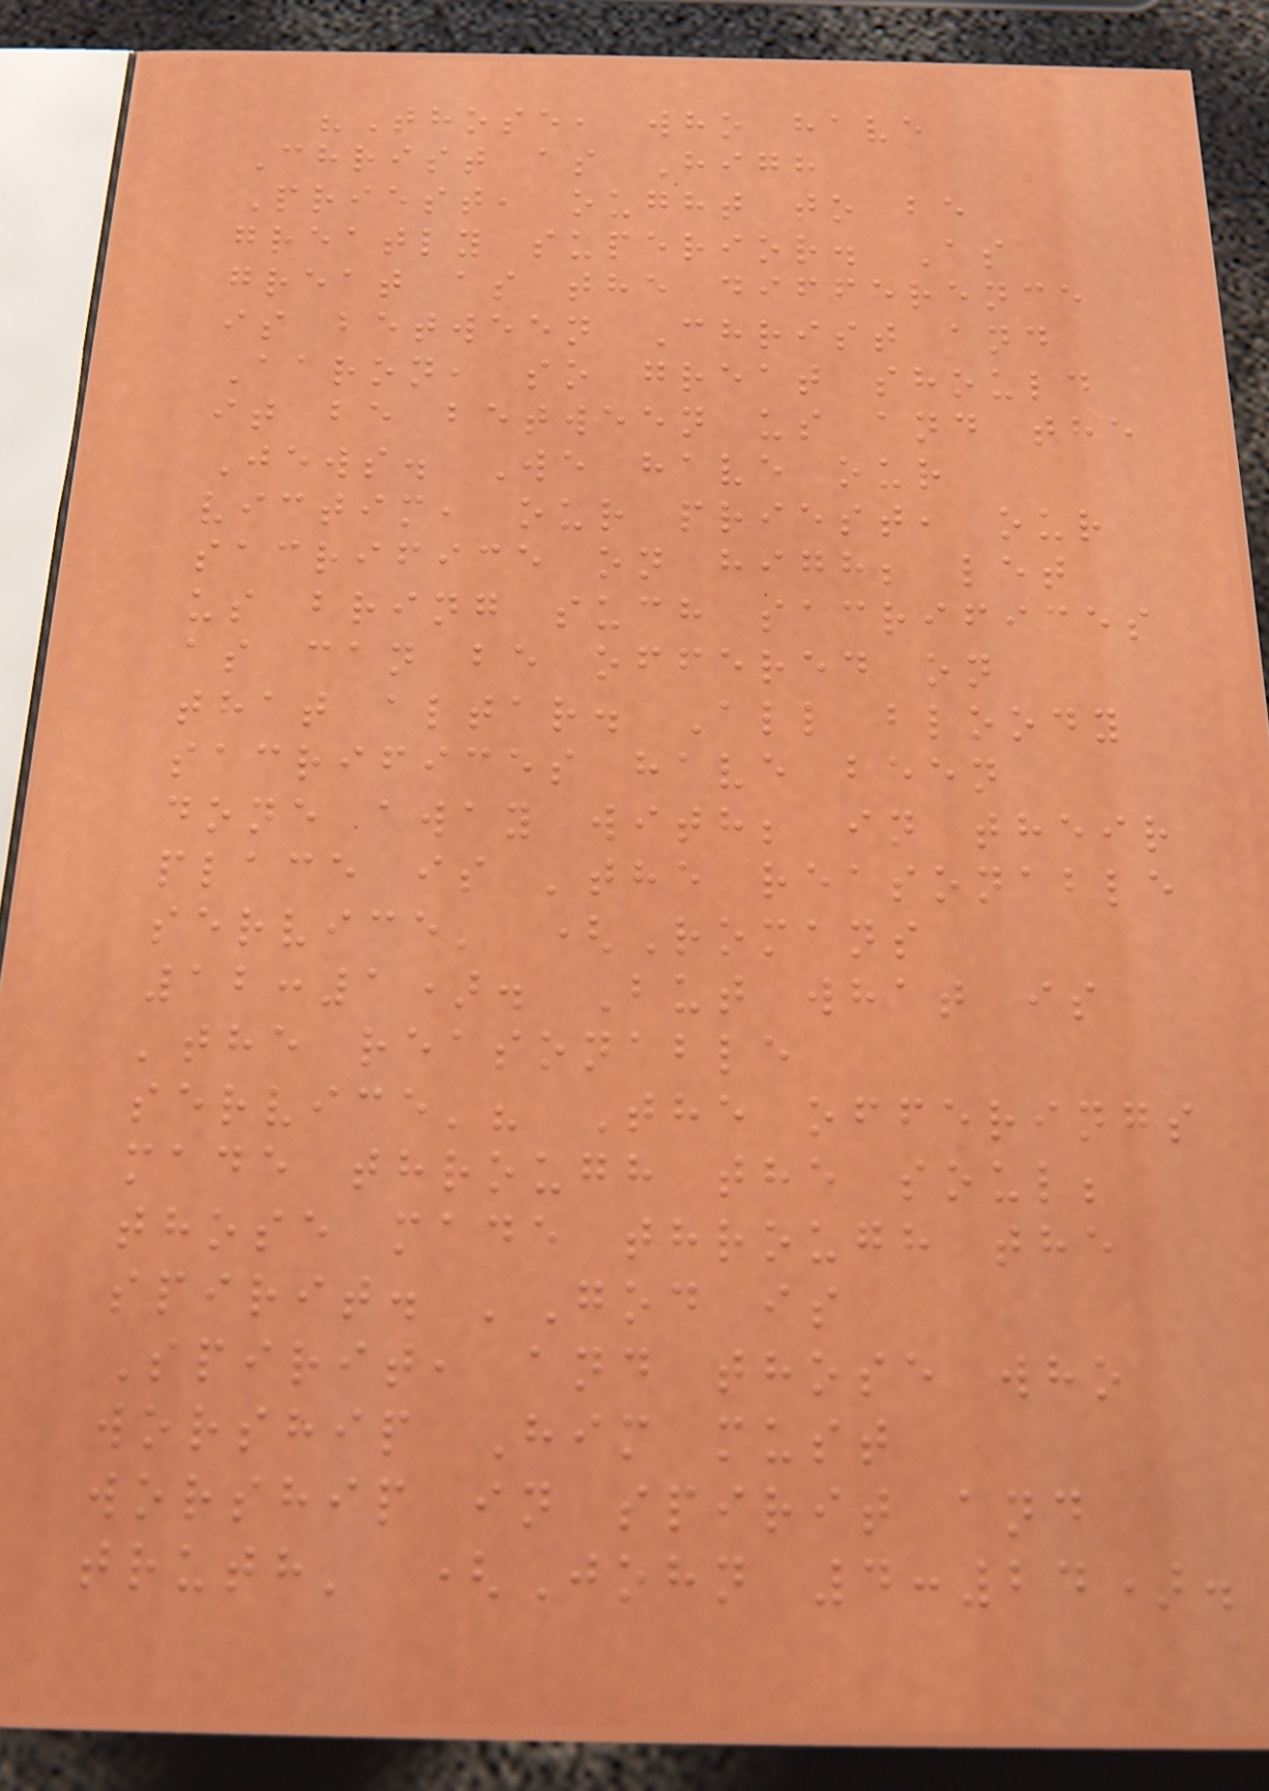"Those, who have
Christ as High
Priest, ought to be
greatly superior. As
great as the difference
is between Christ and
Aaron, so great should
it be between us and the
Jews. We have our
victim, our priest, our
sacrifice on high; let
us bring such sacrifices
as can be offered on
that altar. All bloody
sacrifices have been
done away with; in their
place is 'the reasonable
service' (Romans
12:1). But what is
'the reasonable
service'? The offerings
made through the soul;
those made through the
spirit. 'God is
Spirit, and those who
worship Him must
worship in spirit and
truth' (John 4:24).
